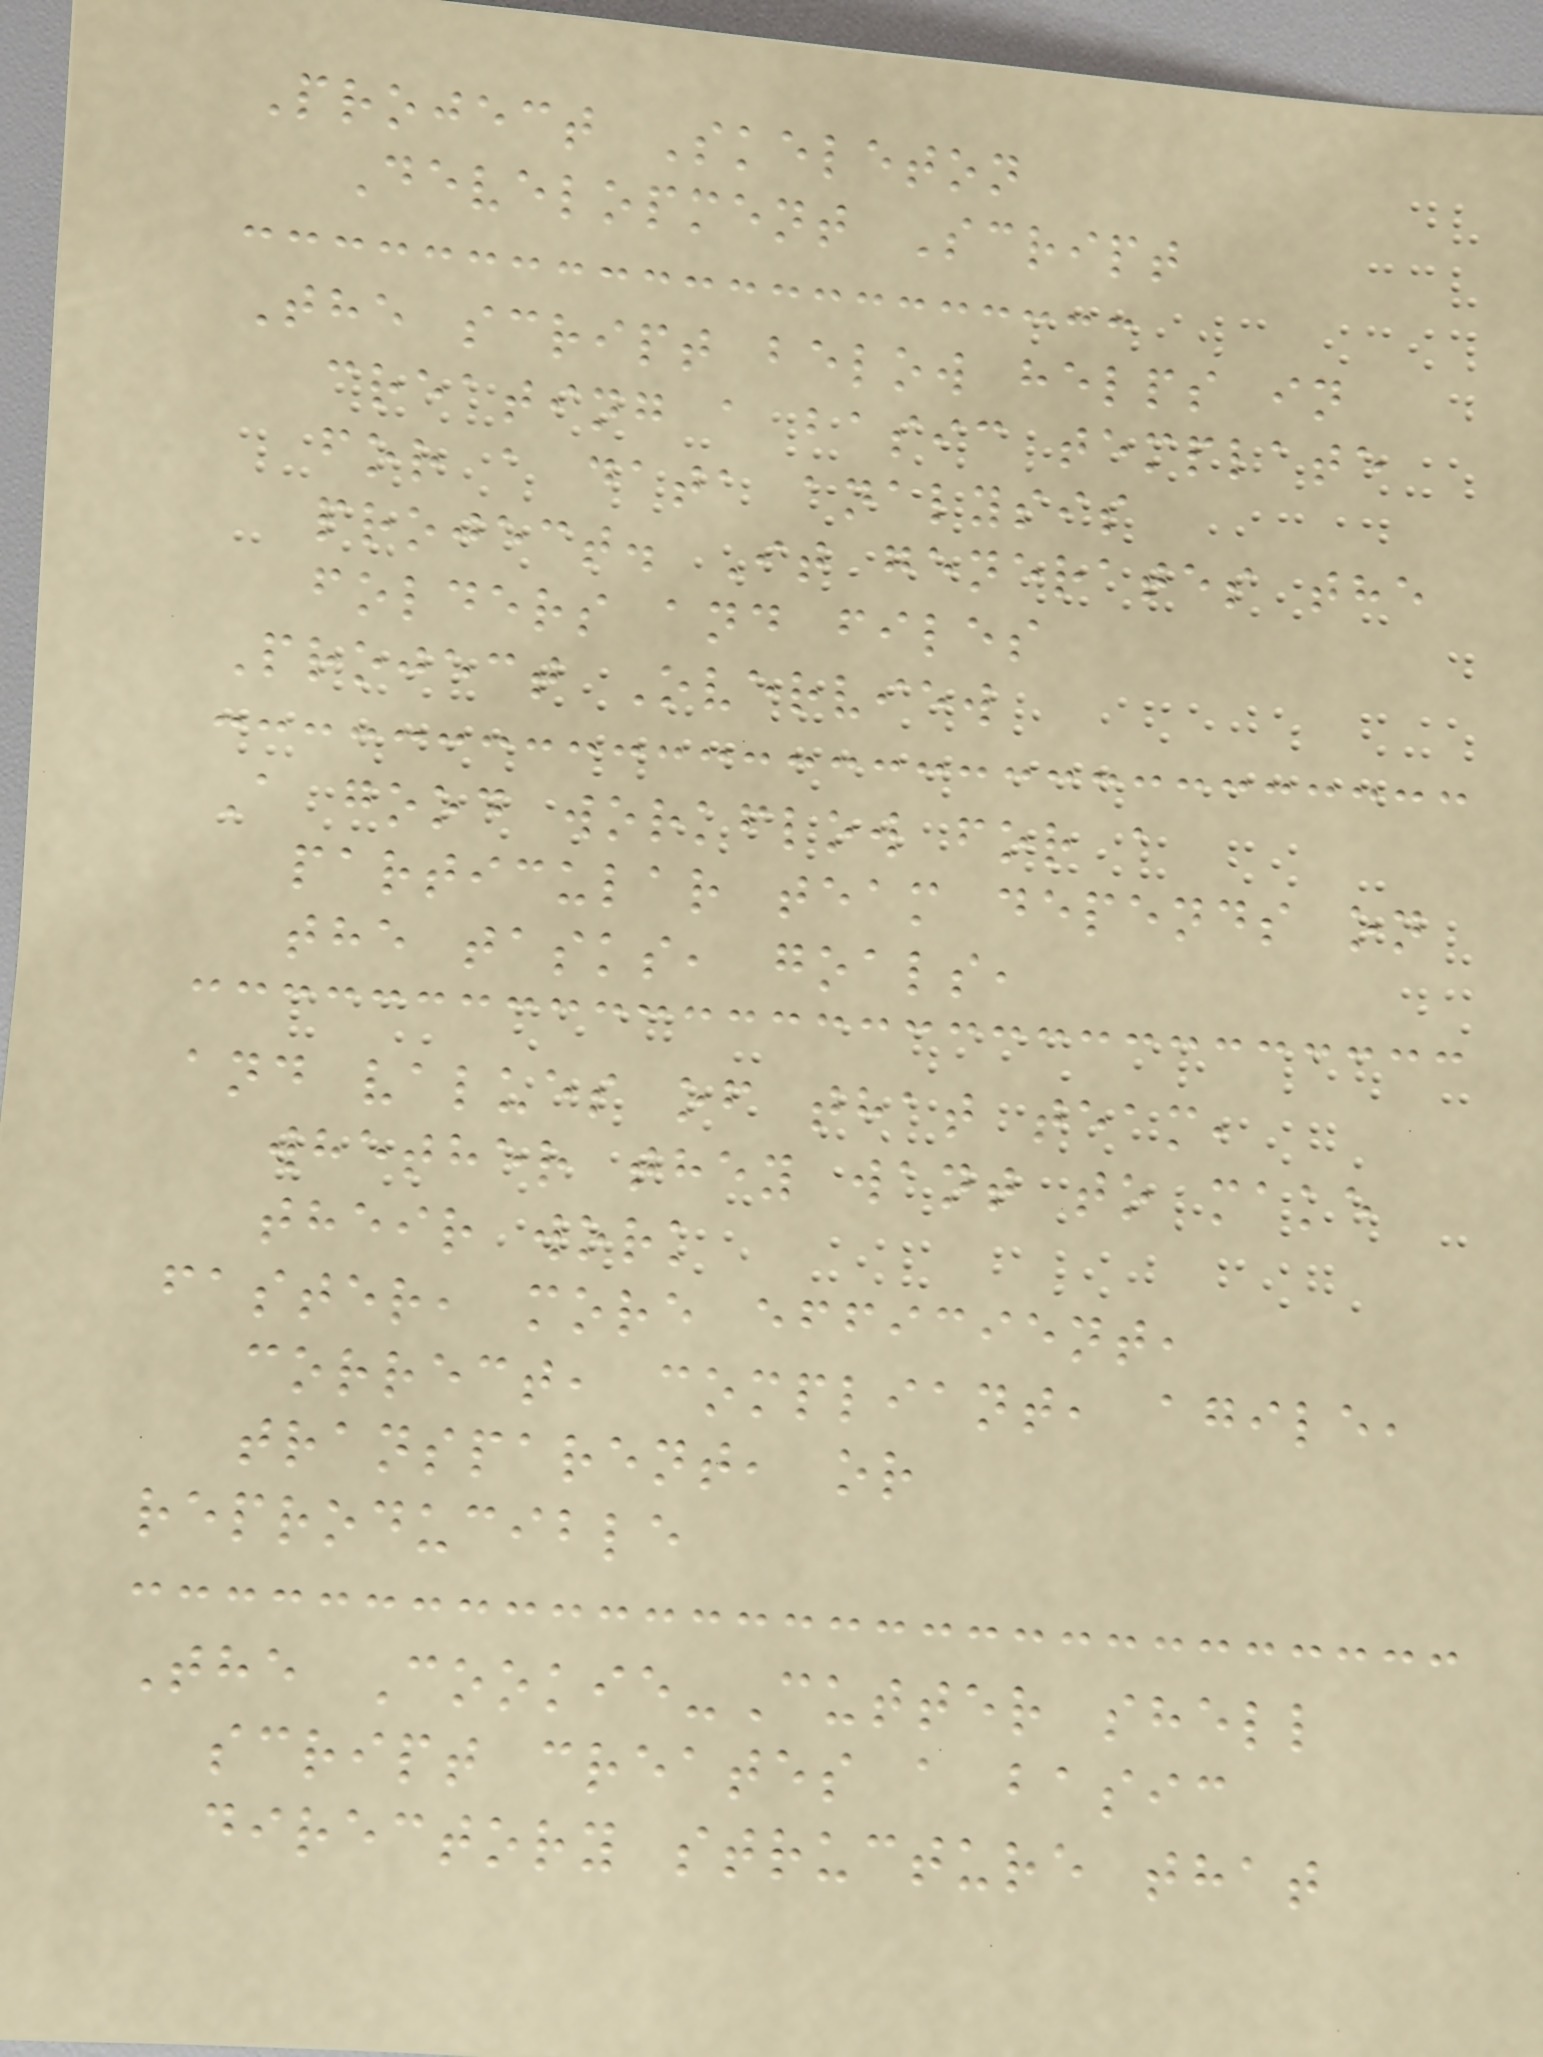Project Skeleton
Development Script
The script below helps in
creating a basic template
for a data analysis
project. It generates the
folders and files
Project Overview
A good workflow for a
particular team depends on
the tasks, goals,
and values of that team,
whether they want to make
their work
faster, more efficient,
correct, compliant, agile,
transparent, or
reproducible
The Cookie-Cutter shell
script creates a basic
directory structure that
